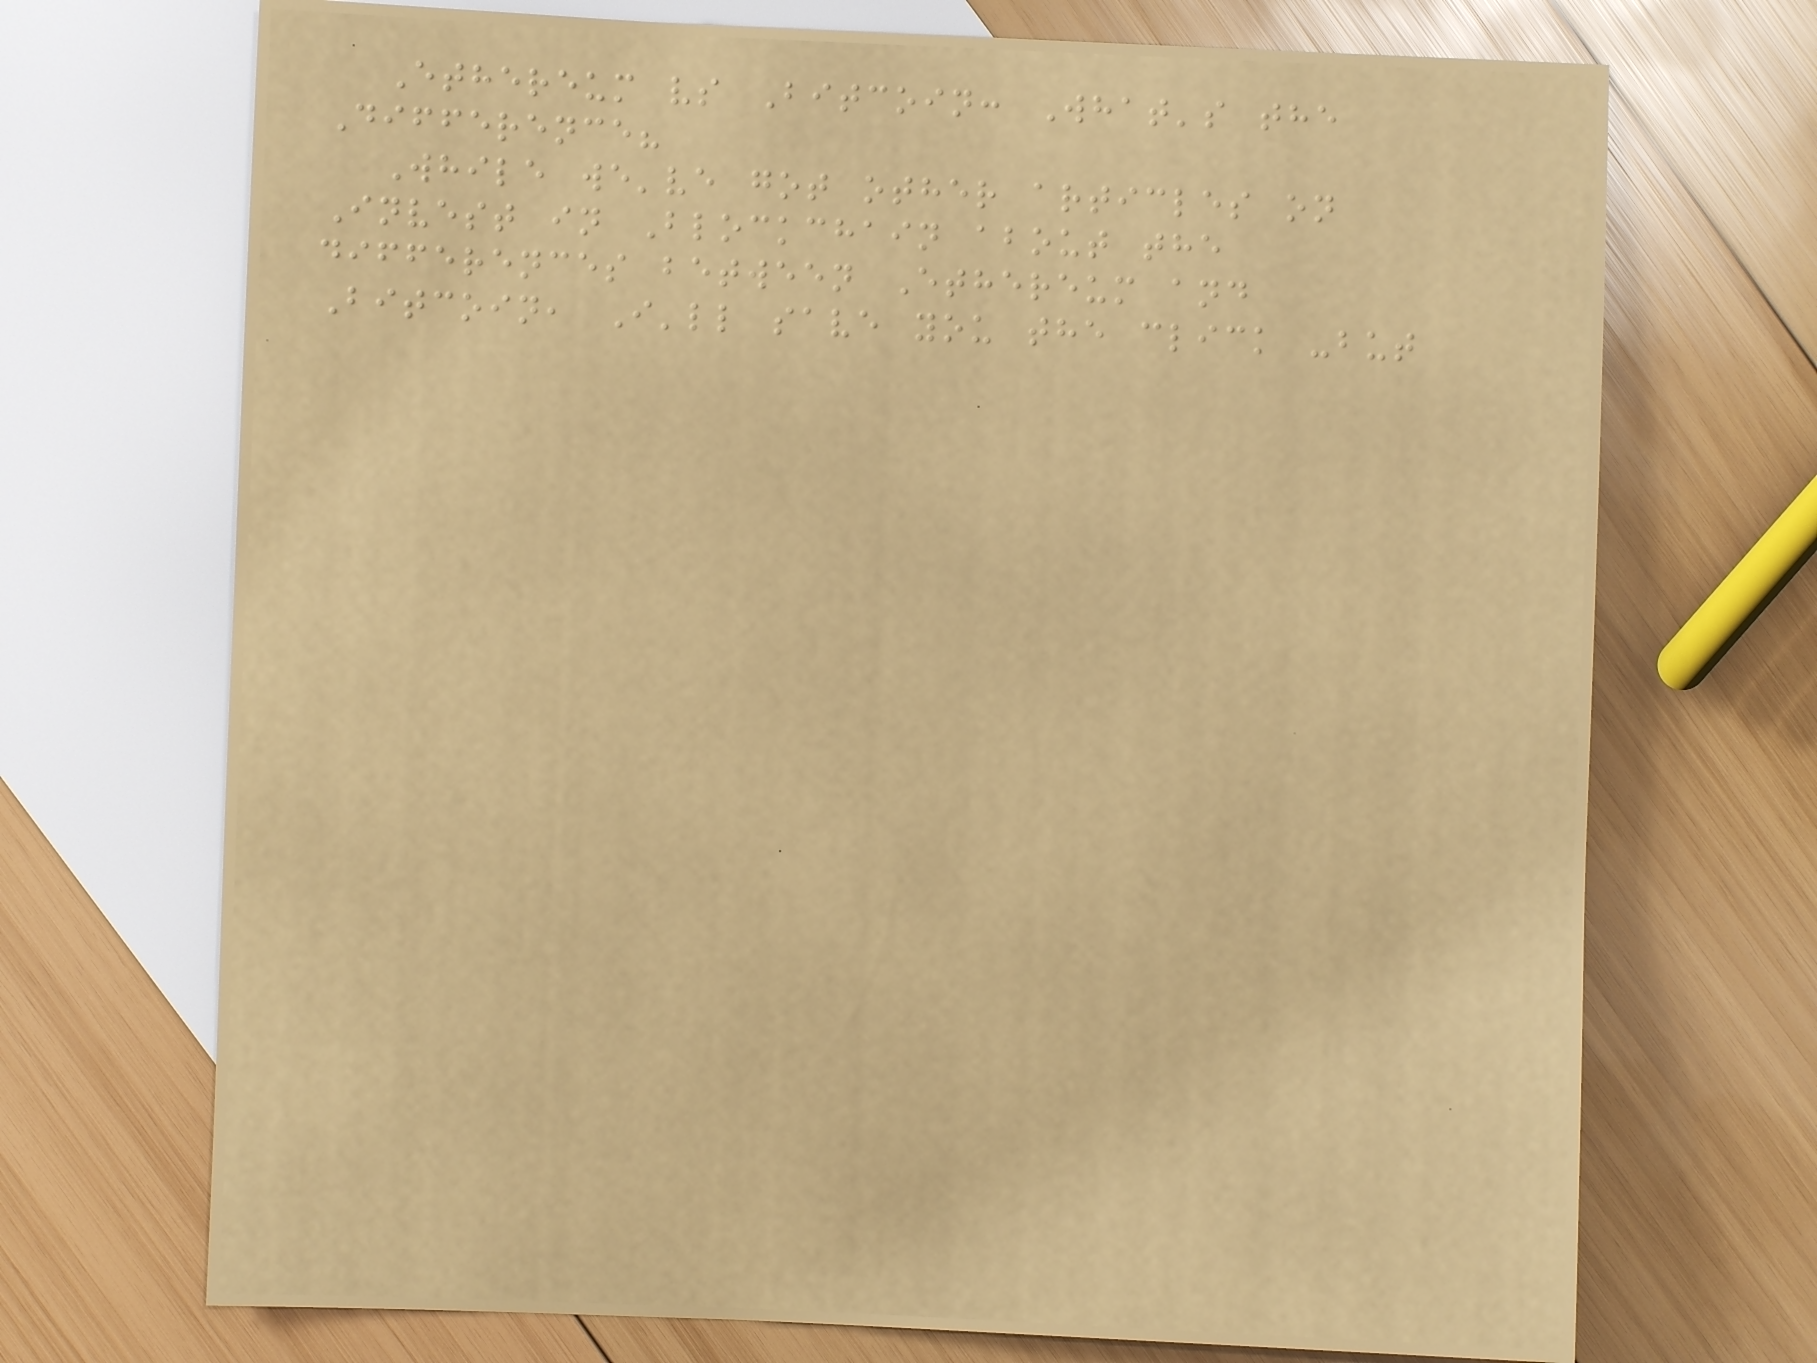Ethereum vs Bitcoin: What's the
Difference?
While we've got other articles on
Invest in Blockchain about the
differences between Ethereum and
Bitcoin, I'll save you the click -but
